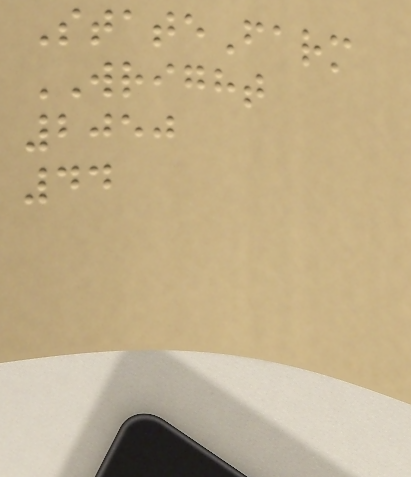StateFarm
WRIGHT
2050
44
